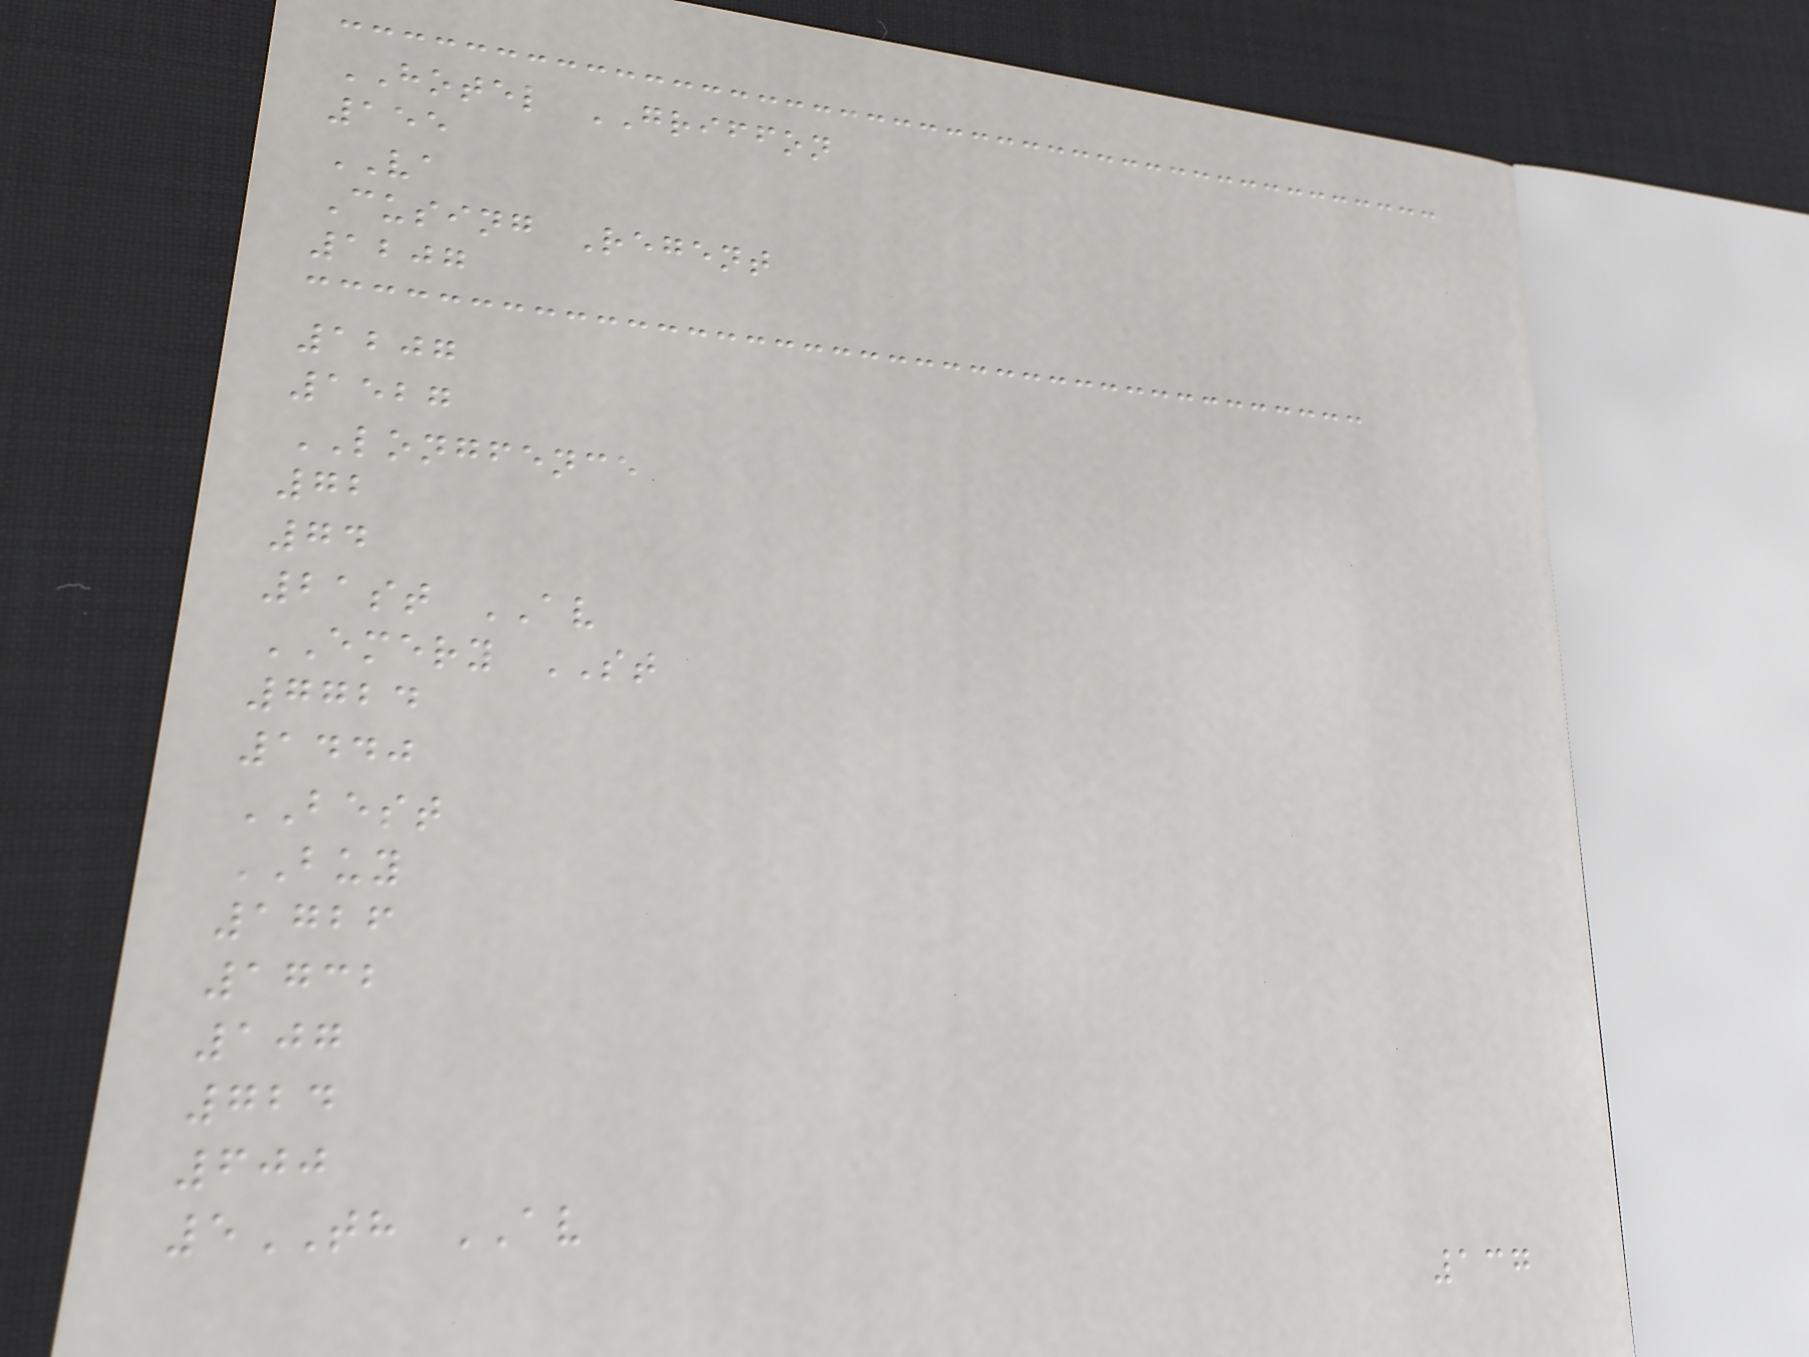HOTEL GRIFFON
155
VA
Cusing Regent
1207
1207
1527
LONGFENCE
72
74
21st AV
EMERY ST
7724
1440
BEST
BUY
1726
1732
107
724
600
5TH AV
137
